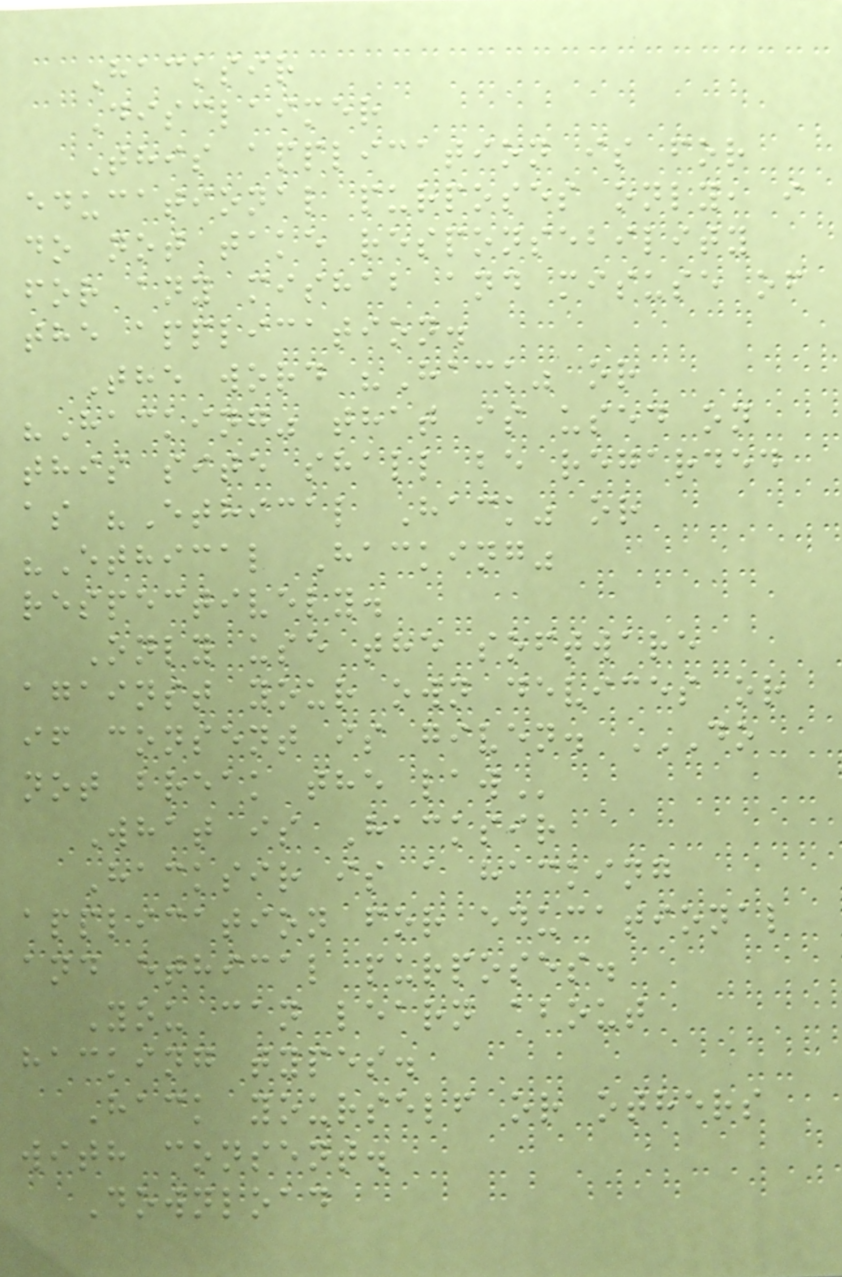Hacksir
Disclaimer
This application is for
educational purposes only, i
do not take responsebility
for any mishab and misuse of
the application.
The word "Hack" or
"Hacking" that is used on
this site shall be regarded
as "Ethical Hack" or
"Ethical Hacking"
respectively.
Only use the software
against your own devices or
if consent is given. DO
NOT BREAK THE LAW
What is Hacksir
Hacksir is a hacking
application for educational
and ethical purposes.
You can learn about
hacking types.
Hack yourself or others
with consent.
Download
